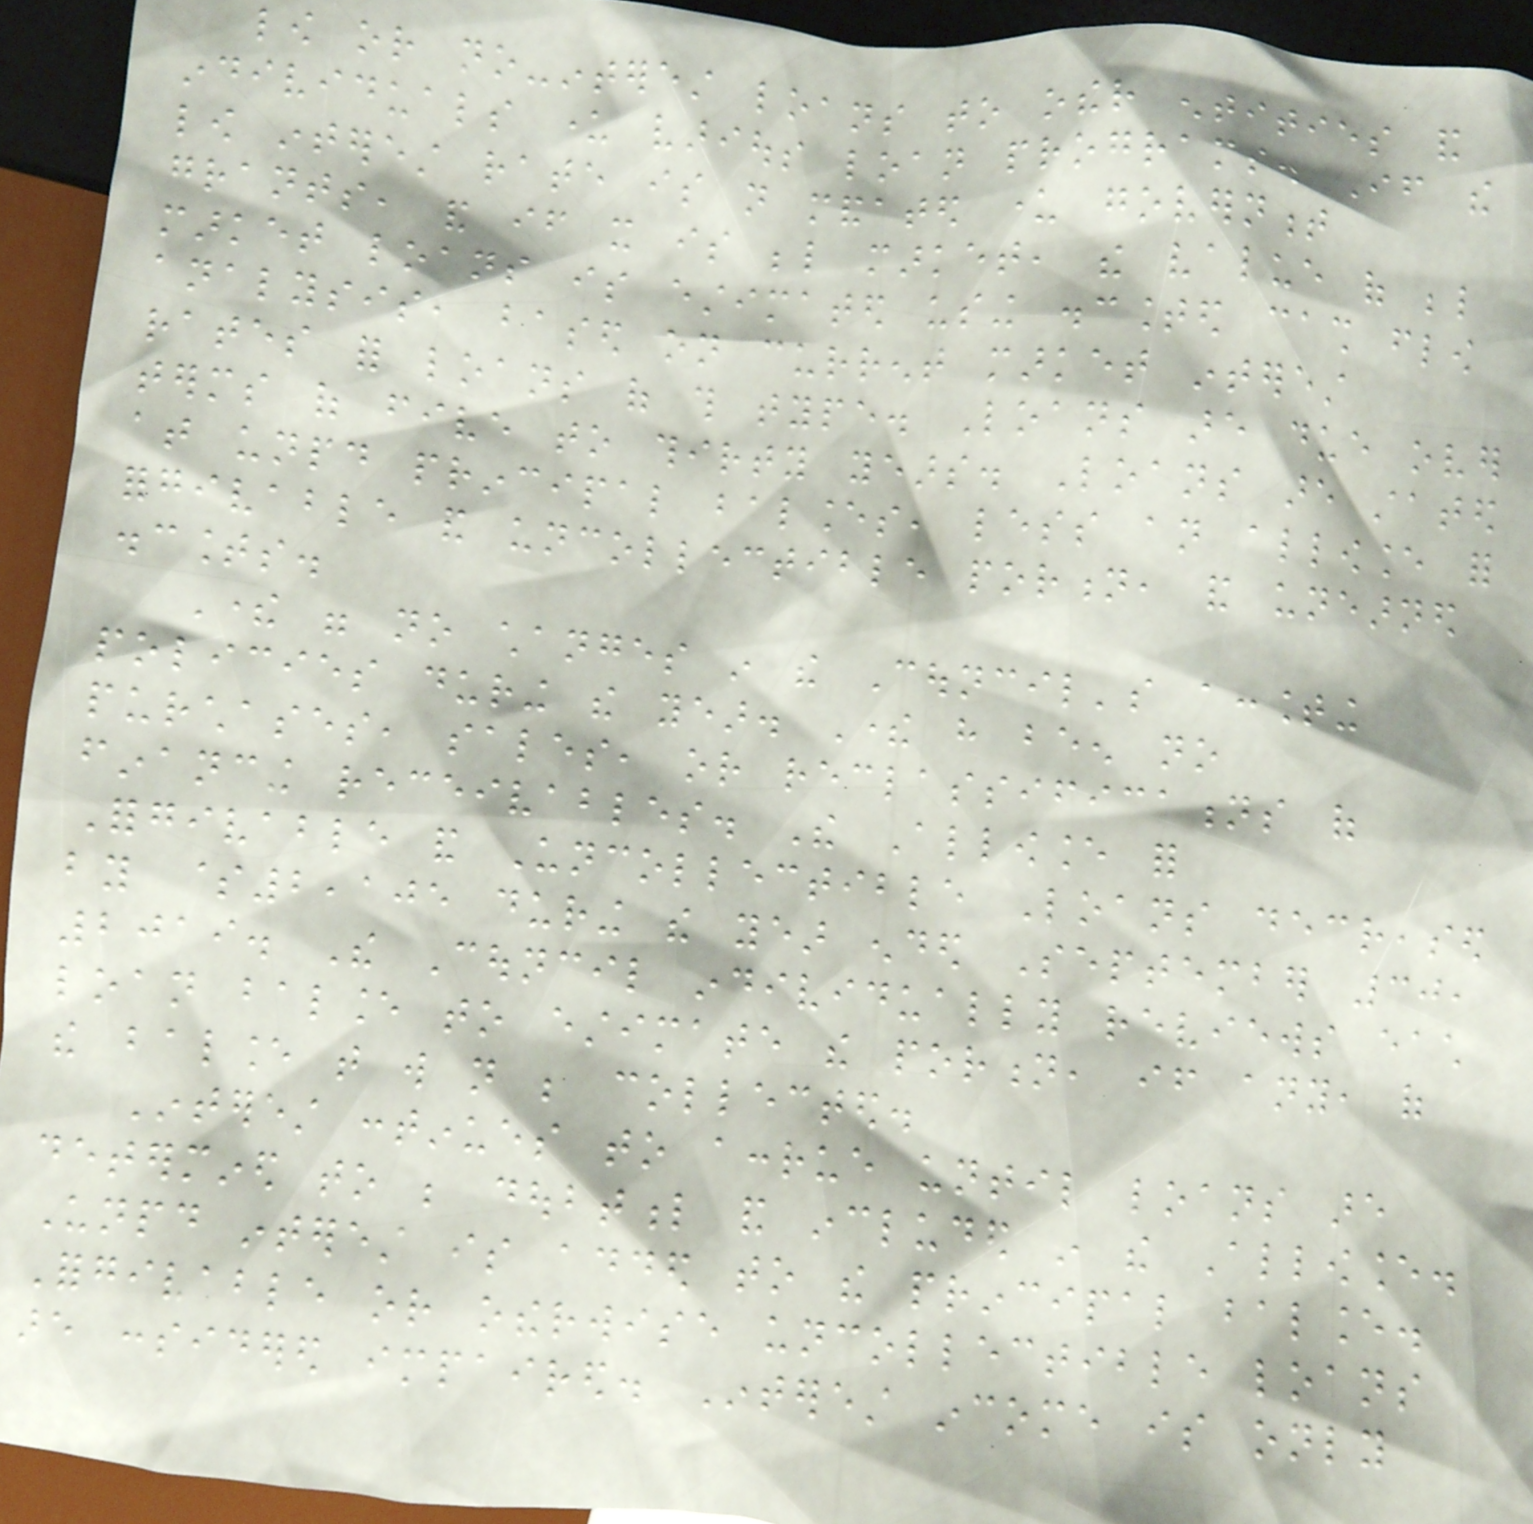low or no-interest loans to other entities and
individuals under various loan programs. If the
low interest rate is not mandated under government
grants, and if it is below market, the value of below
market loans is estimated using discounted cash flow
analysis, based on current market interest
rates for loans of this type. Loans are due over
terms of five to thirty years. Loans are stated
at unpaid principal balances, less an allowance for
forgivable and uncollectible portion, and unearned
discounts.
There were no changes in the Council's accounting
policies during the year. There have been no
purchases, sales, or reclassifications of
financing receivables. The Allowance for
Forgivable and Uncollectible Loans decreased
by $2,105 during the year ended September 30,
2019. The Council individually reviews each
loan balance to estimate the portion, if any, of
the balance that will not be collected.
Interest continues to accrue until loans are
determined to be doubtful and included in the Allowance.
Unpaid interest is added to the principal balance.
Forgivable or otherwise uncollectible loans
are considered impaired. Interest income is only
